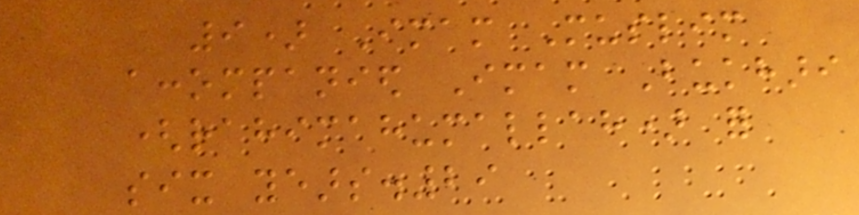9) Imam Muslim
accompanied Imam Bukhari
(rahimahumallah) for
six years.29
